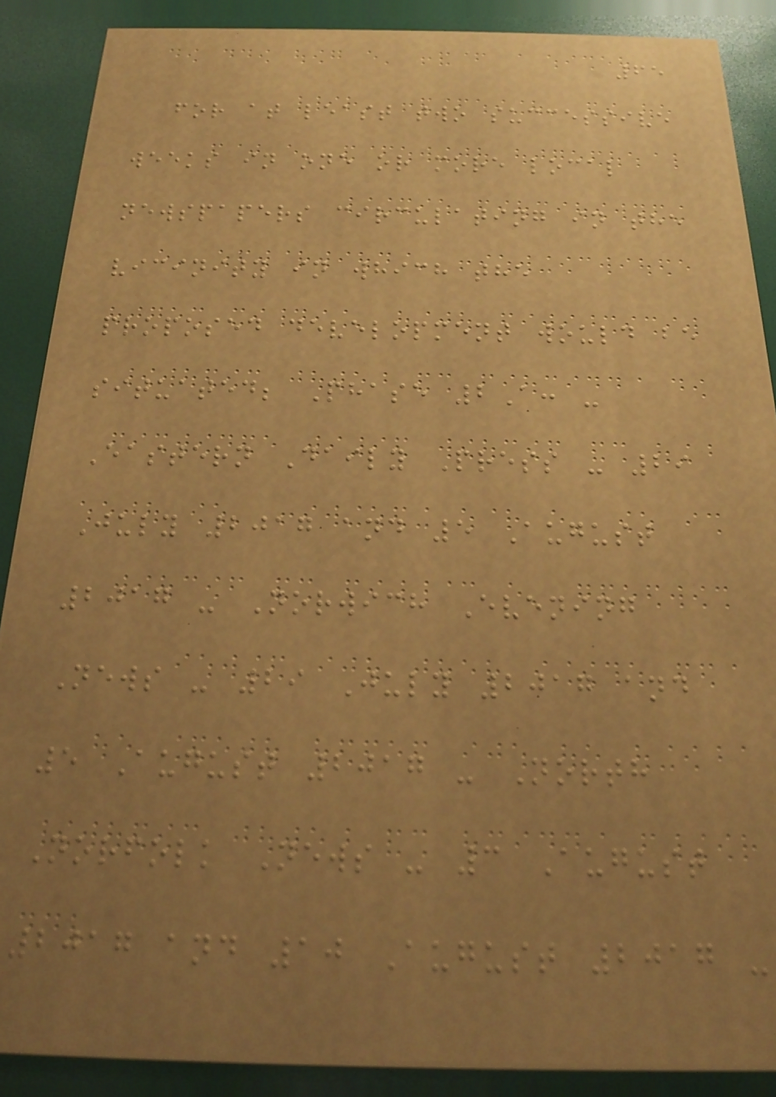65
for at least two successive
weeks in one or more local
newspapers circulating in the
vicinity in which the
proposed development would be
situated; Phase 2A: -
Eastern Daily Press - 29
July 2017 and 5 August
2017 - Norwich Evening
News - 29 July 2017 and
5 August 2017 - North
Norfolk News - 3 August
2017 and 10 August 2017 -
